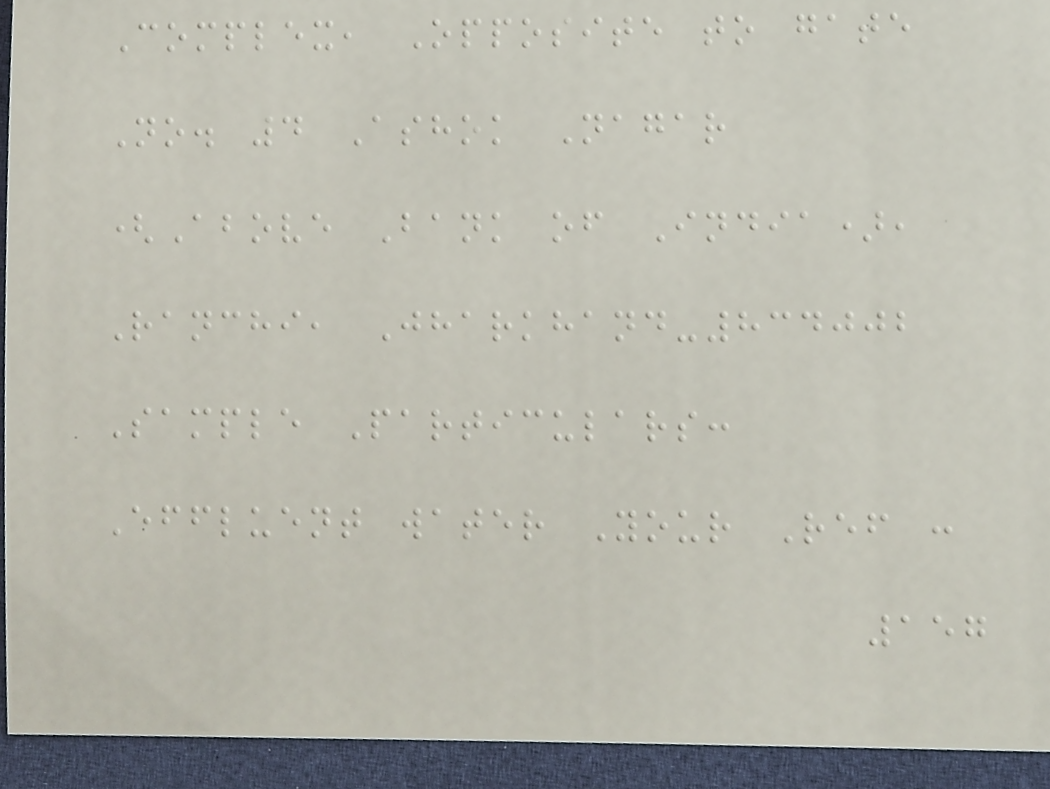Complex, Opposite to gate
No. 4 Ashok Nagar
(Above Bank of India),
Ranchi, Jharkhand-834002
Sample Particulars:
Effluent water Your Ref :
157
